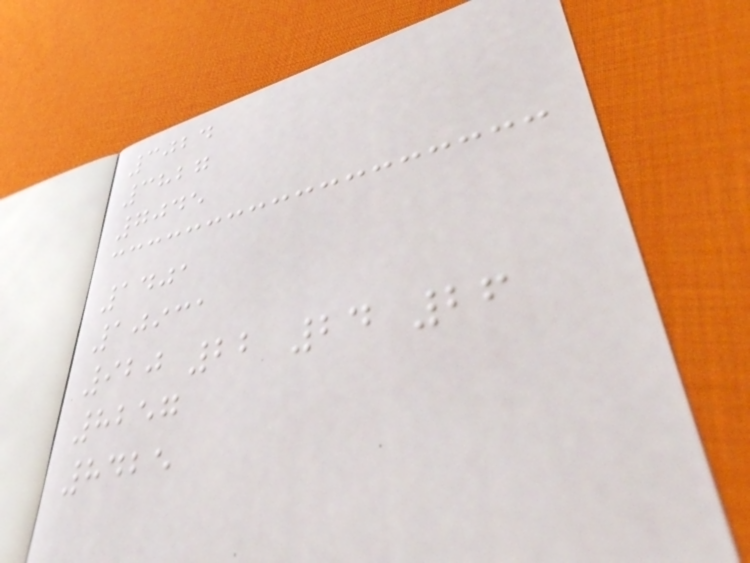3024
3827
7045
1401
10931
920 22 24 26
8257
8425
